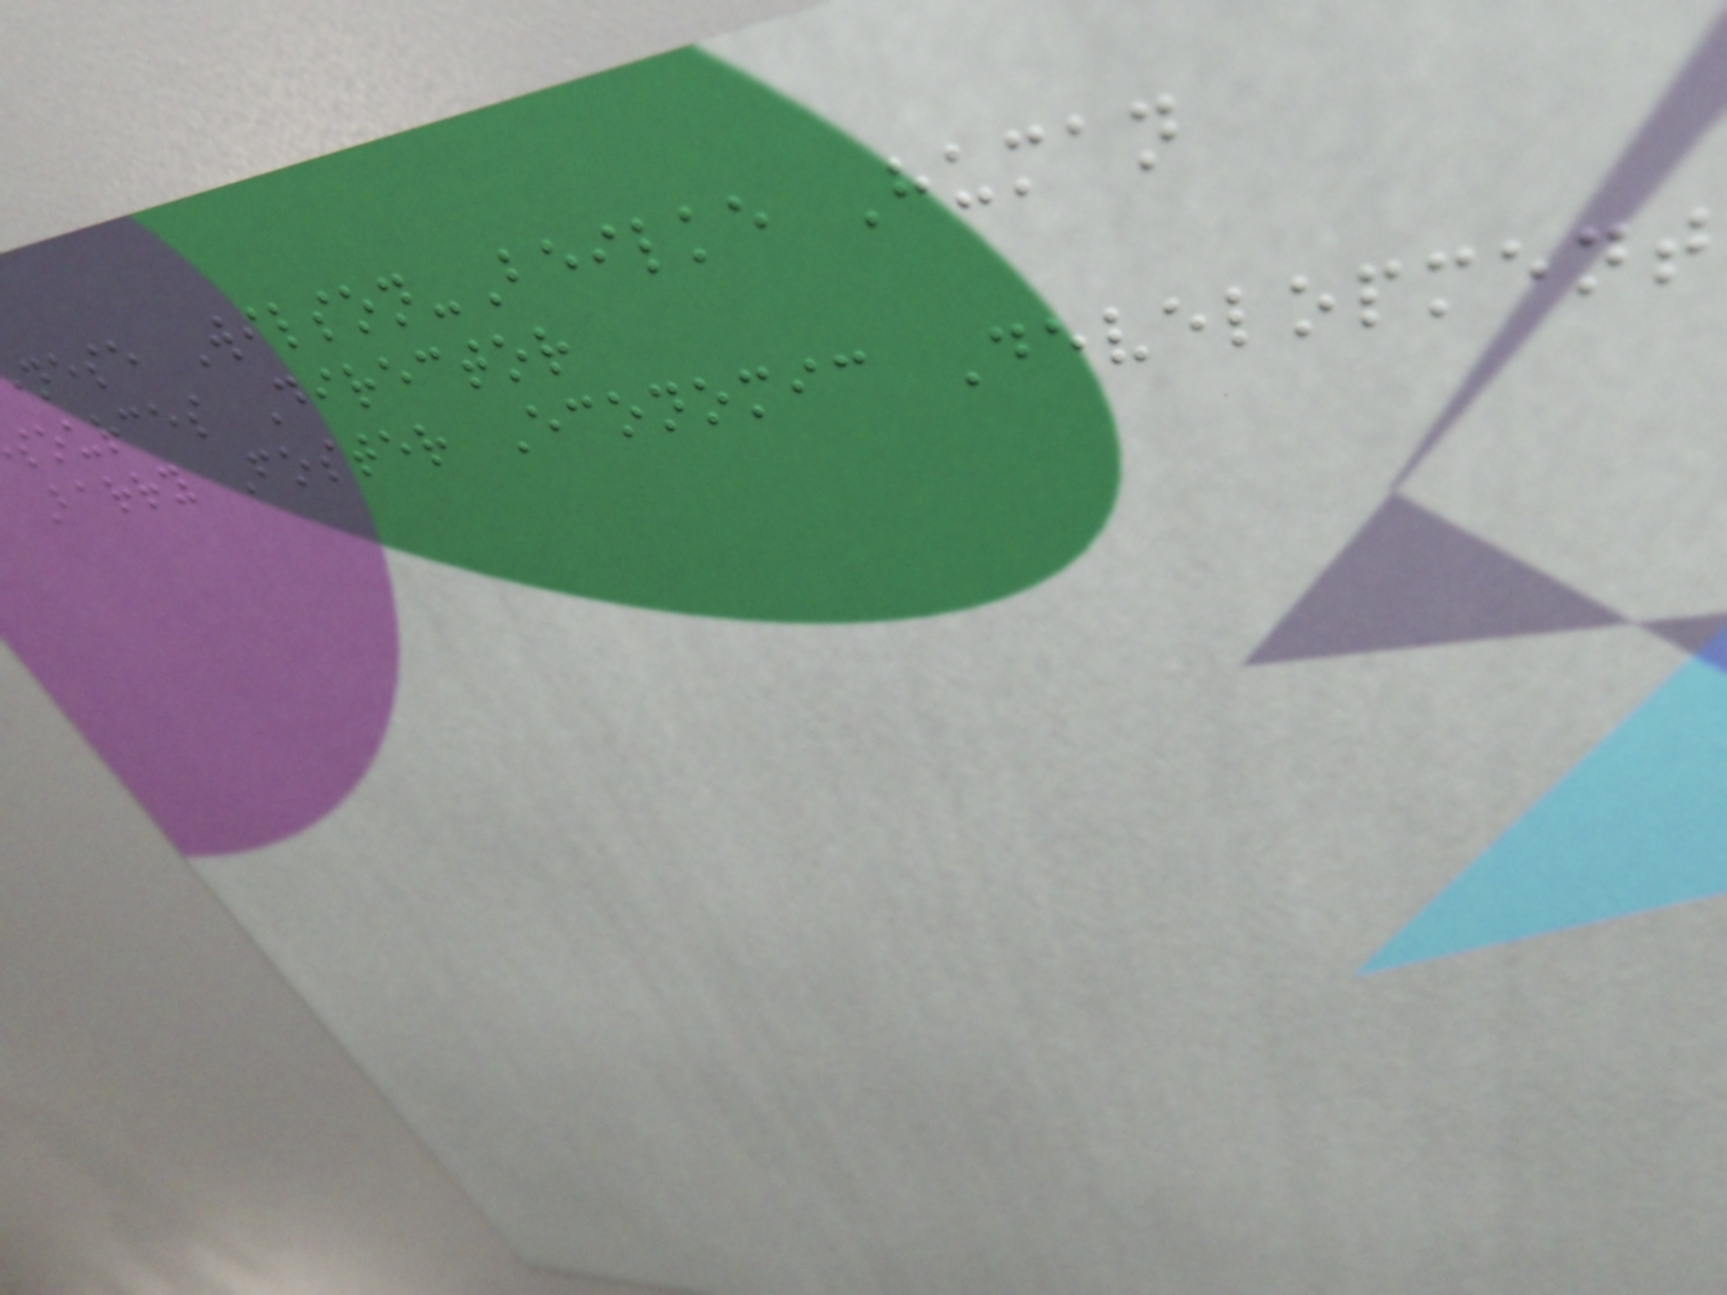nese Wilson-Beilke Human
sources Director
Barry Foster Economic Development
